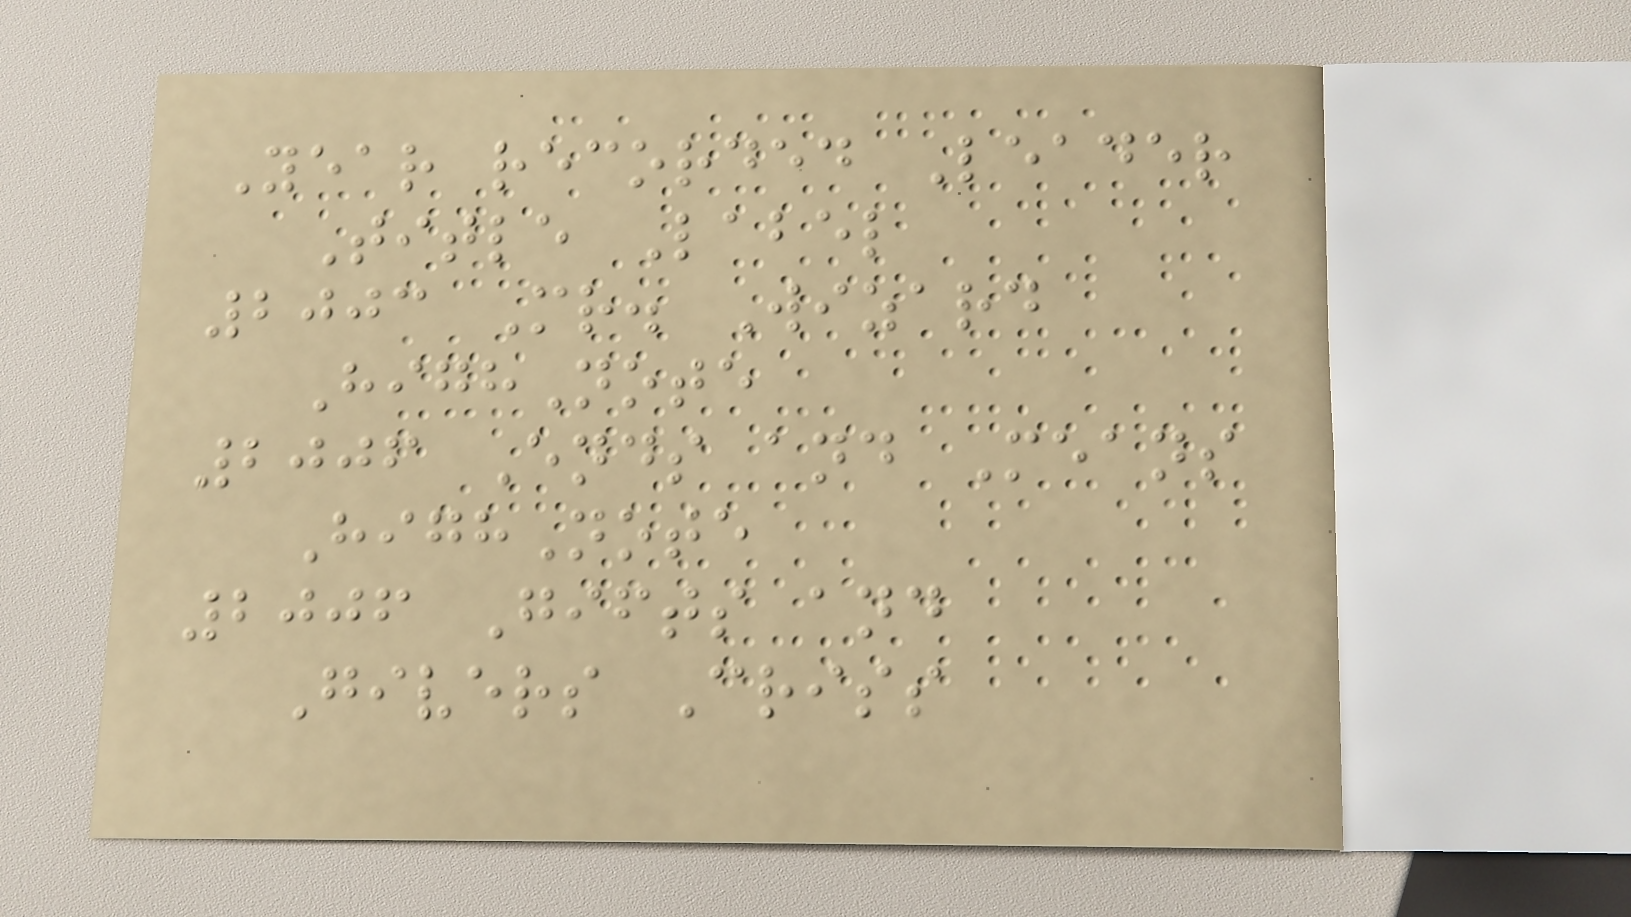Year recorded Leader
Title Label
2003 Mr. Wizard
HighNote
2006 Ends and Means
HighNote
2006 Gifts and
Givers Criss
